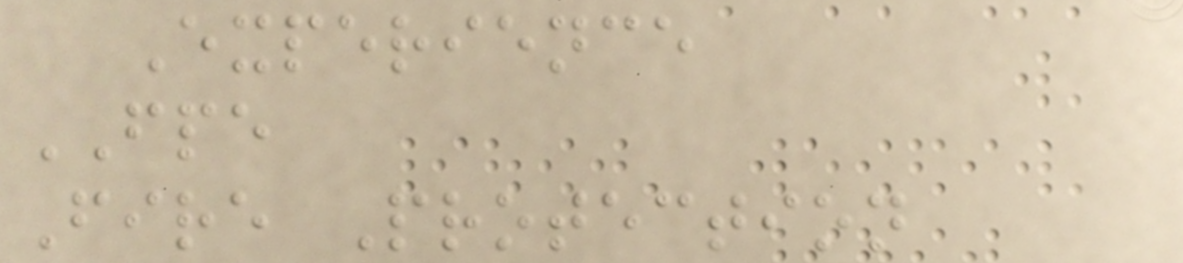Experience
FPE
Fire Protection
